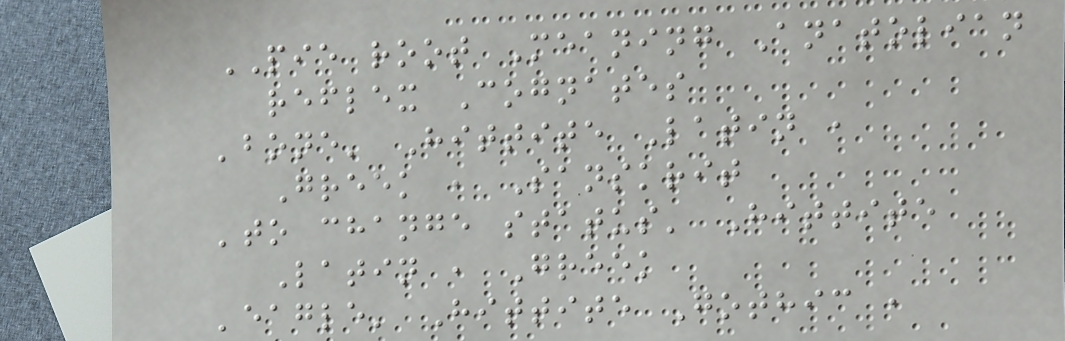PIE root Meaning Anatolian
reflex Cognates
'bone' Hittite Latin ,
Greek , Sanskrit
'to change status' Hittite
Latin , Greek
'eagle' Hittite Gothic ,
